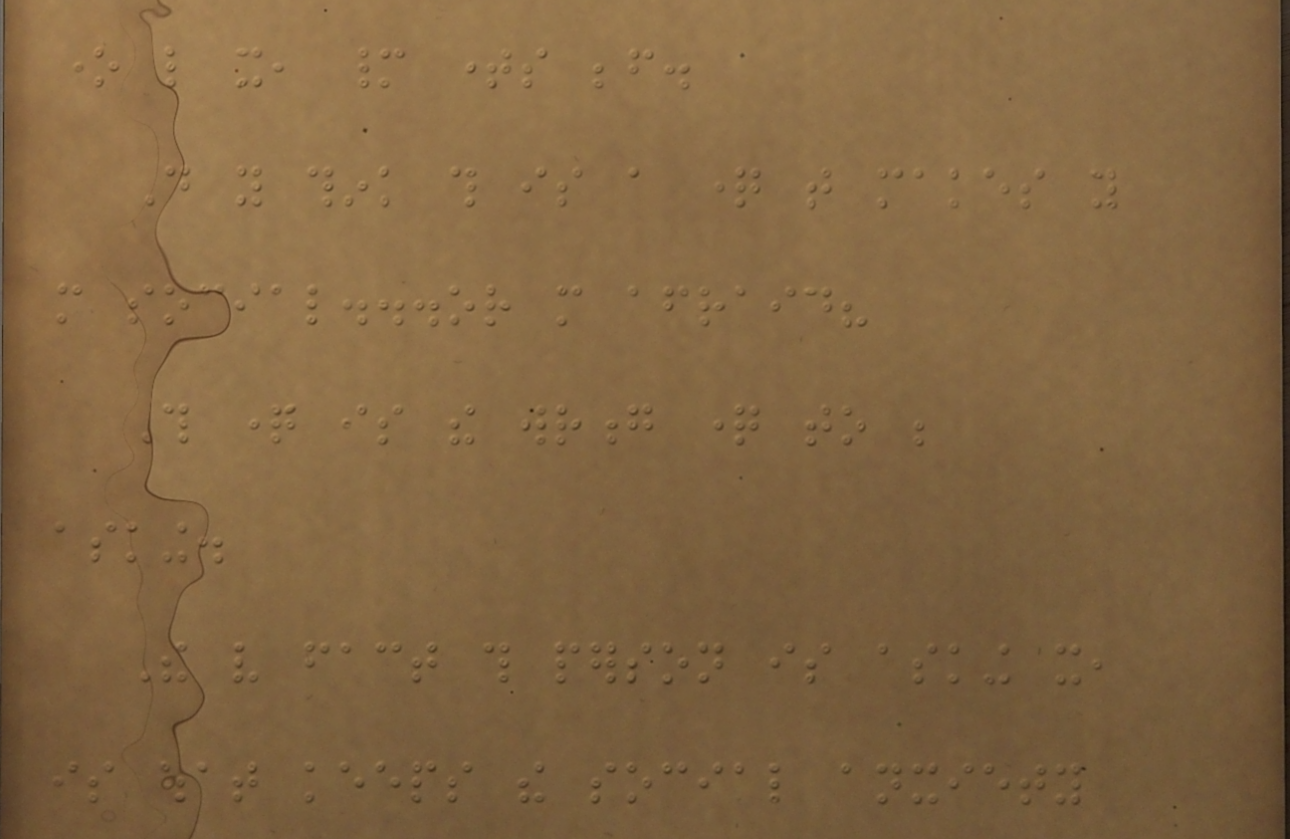one like it, many times before.
Do you think this is a question that makes you
more social...or more afraid?
This question is the wrong question to be
asking.
The very fact this person is asking it,
is what keeps the social anxiety
